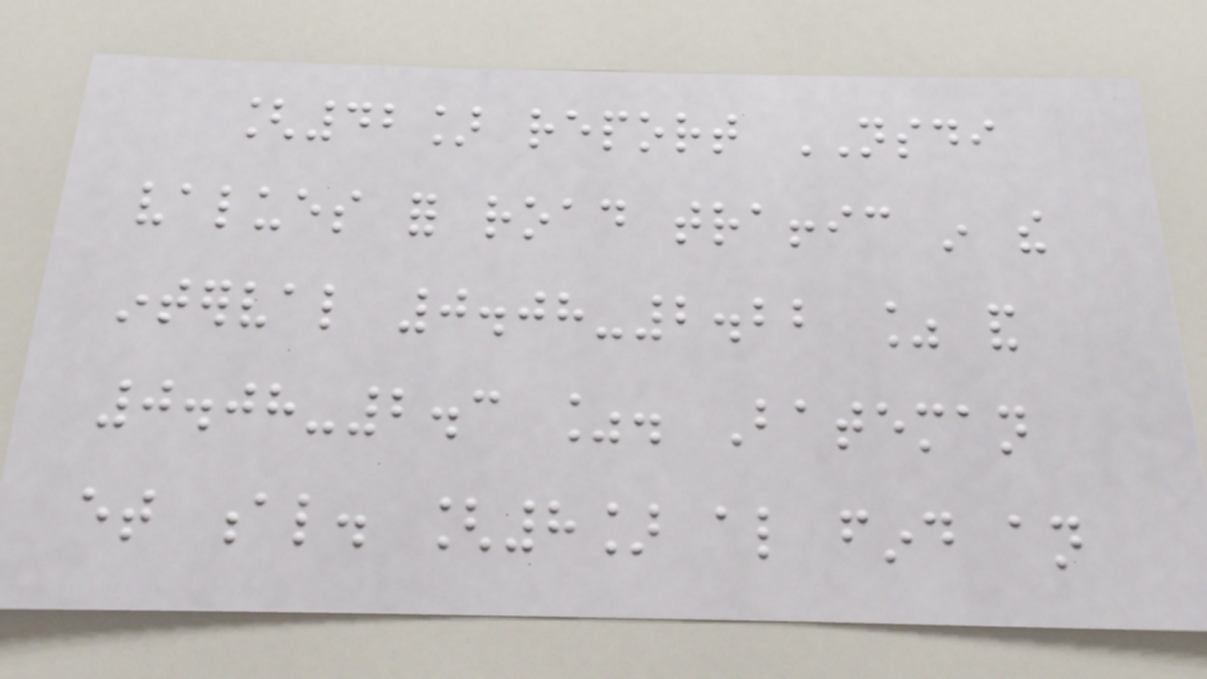[42] report NSDI
values for road traffic in the
interval 0.08-2.22 % and
0.08-2.3 %. Bateman
et al. [8] also find an
